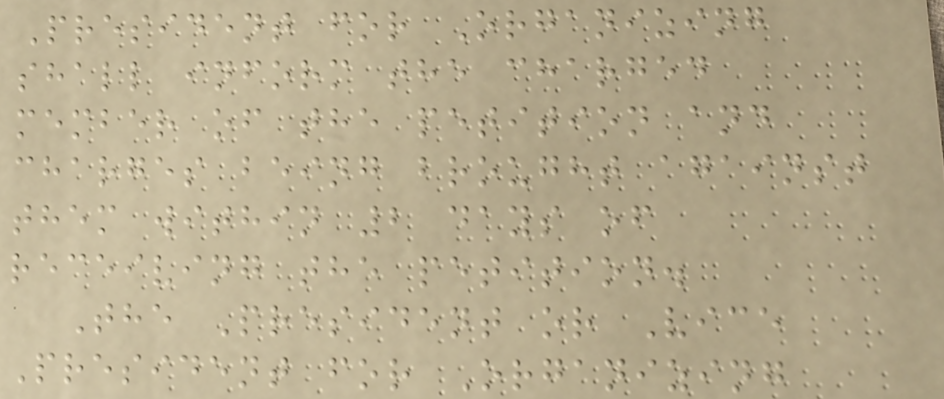President for Organizing
shall inform the charged
member of the petition and
charges being brought against
them within 2 days of
receiving the petition.
The President or Vice
President for Organizing
